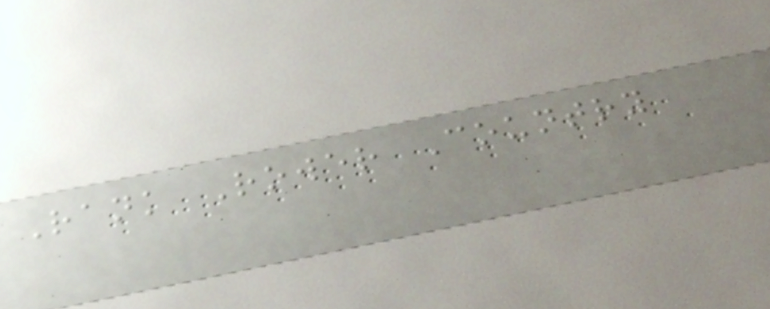Rank Rower Country
